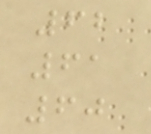62
61
60
